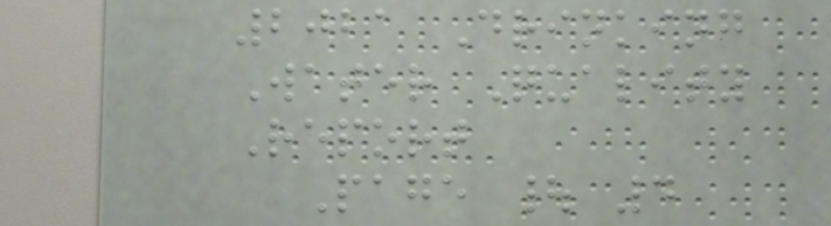2021 Drinking
Water Quality
Report
Page | 4
